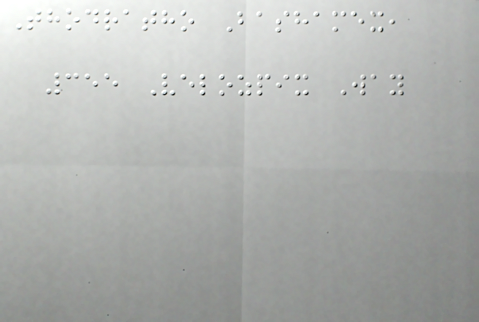Thodratho Bashamex,
355 Velozpix Way
